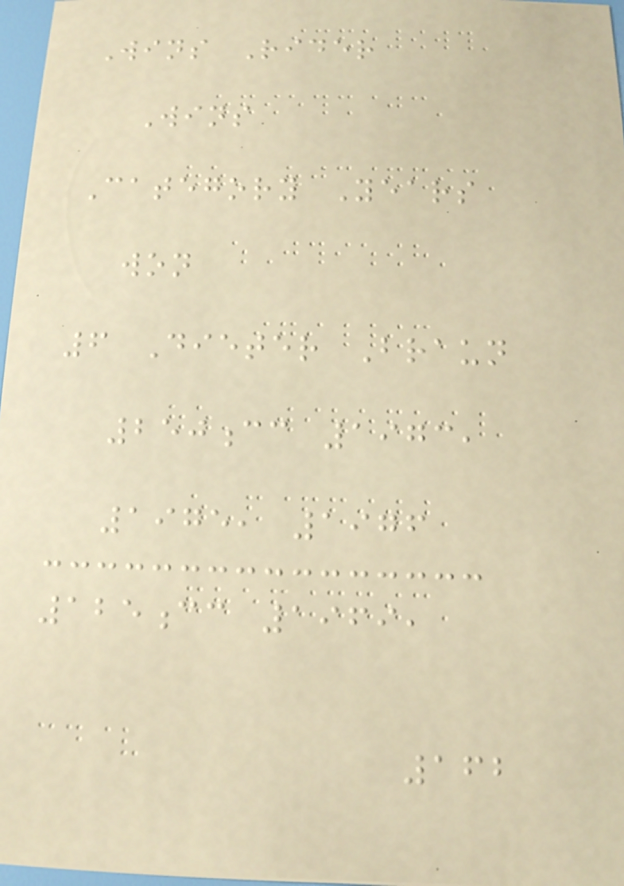Wins Rider
Wins
Category Years
won
6 Dieter Braun
250cc 1973,
1975, 1976
125cc 1969,
162
